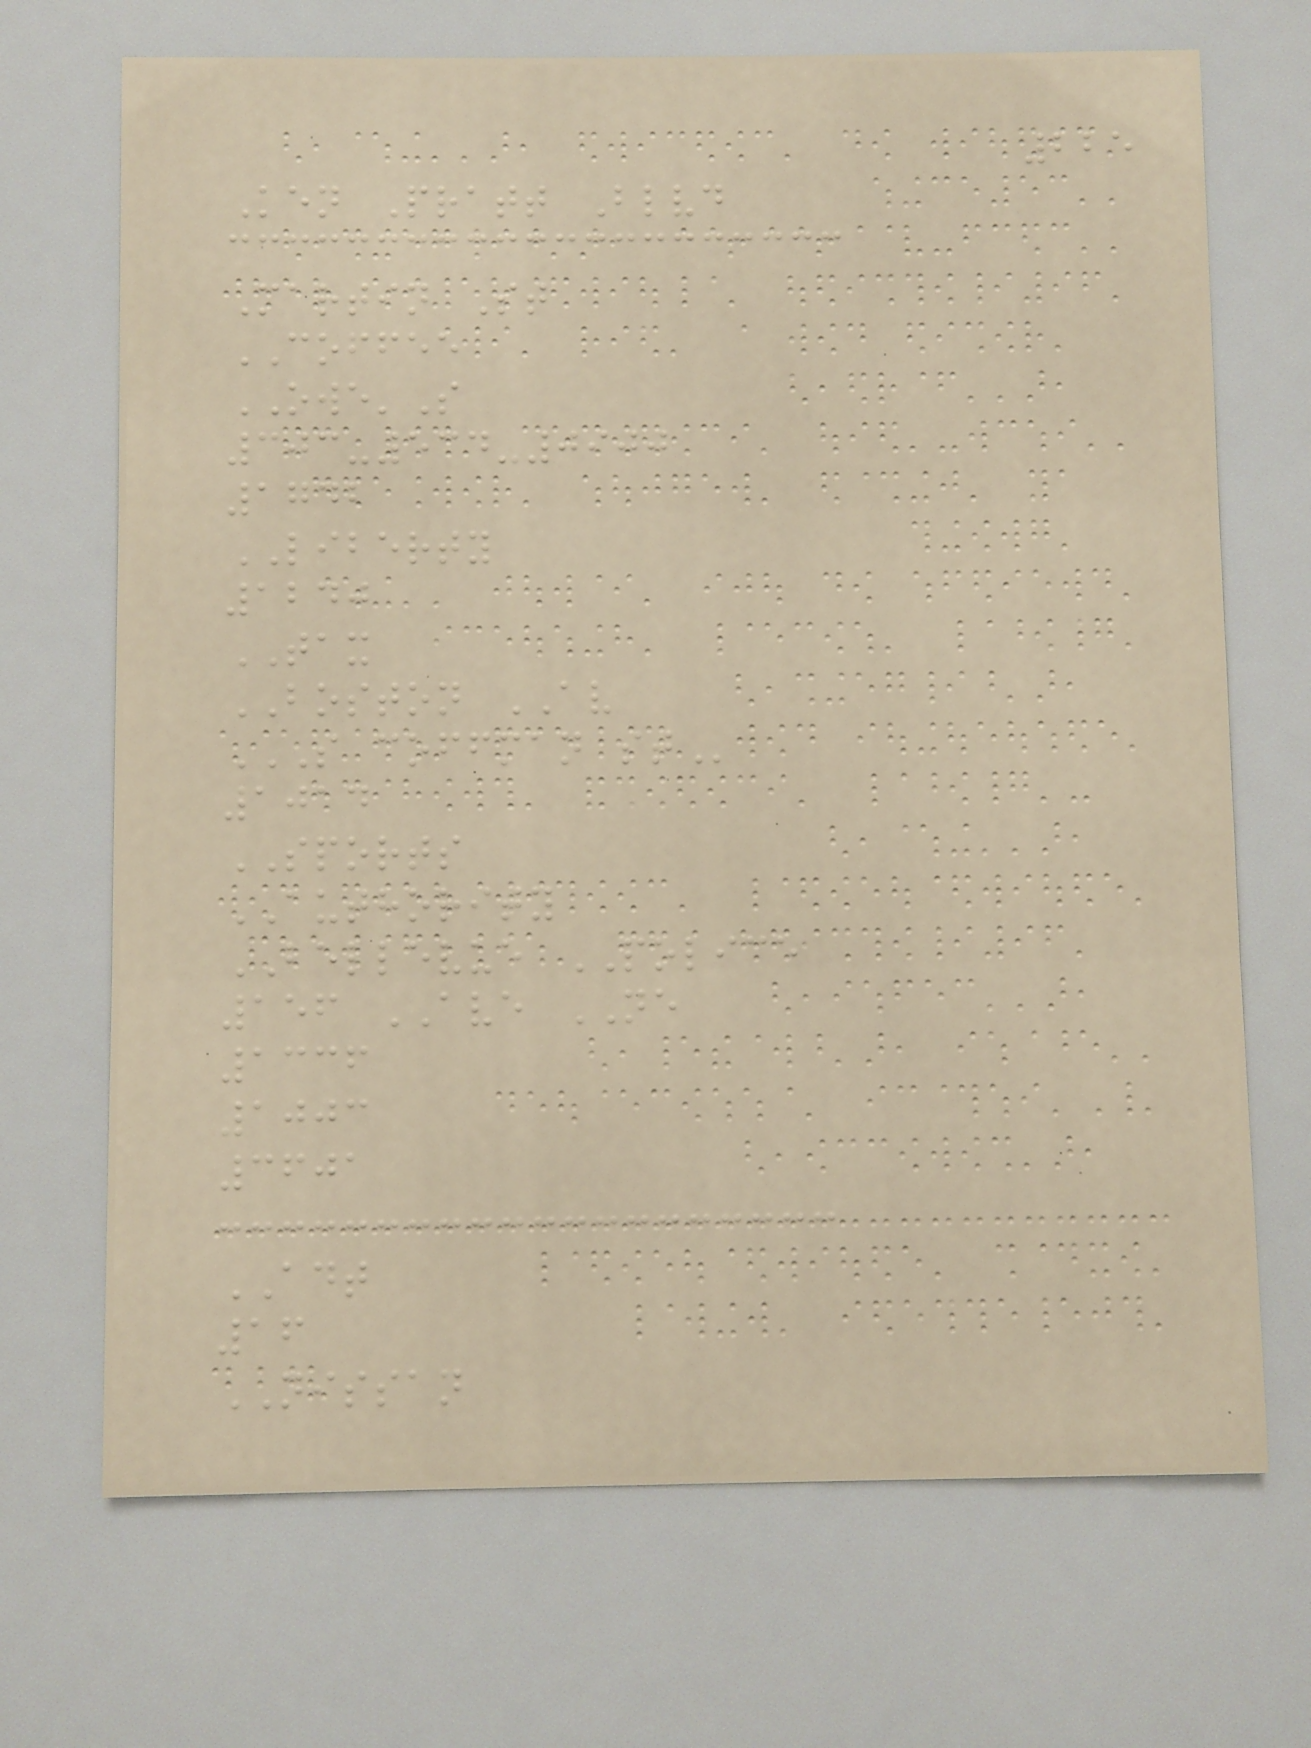225
Ken Pratt Blvd
Martin St
COFFEE
OWE'S
303-534-0900
1742
LIBERTY
1240
TAX
BOSTON AV
S COFFMAN ST
1014
SPORTS
AUTHORITY
BELLEVUE POLICE
156 AVE NE
1336
1003
3601
ADT
16
NISSAN
